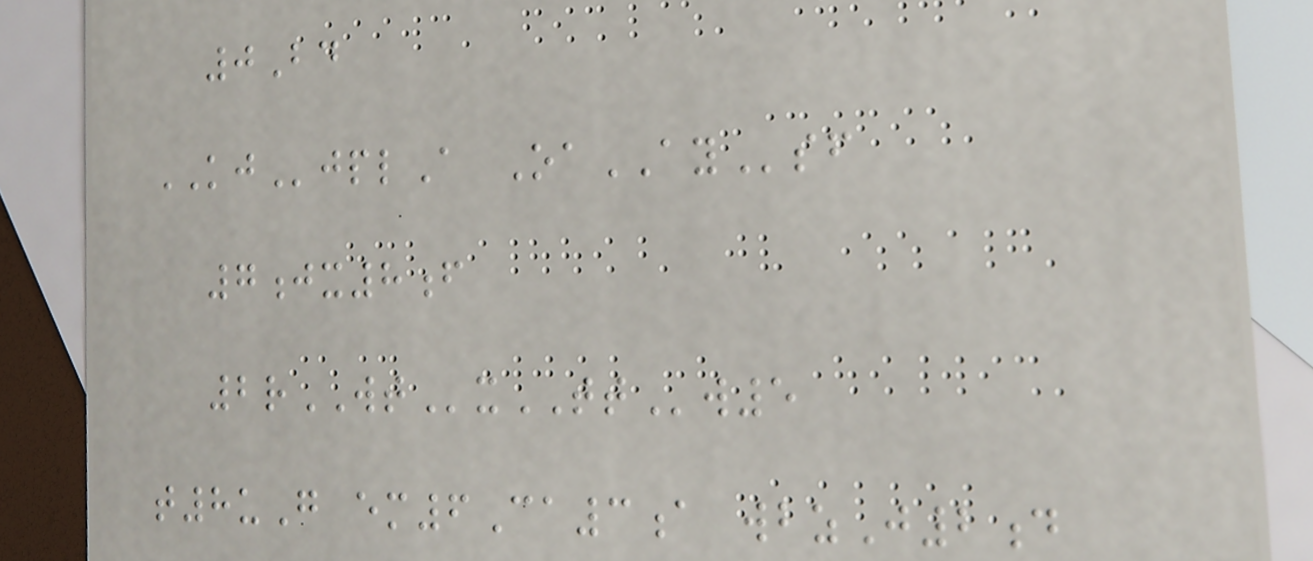0Bd
KJjplA OaAYsf
7jx8f
2rWTxTTw5
t8uG em6Ca3a wbzJ2d
